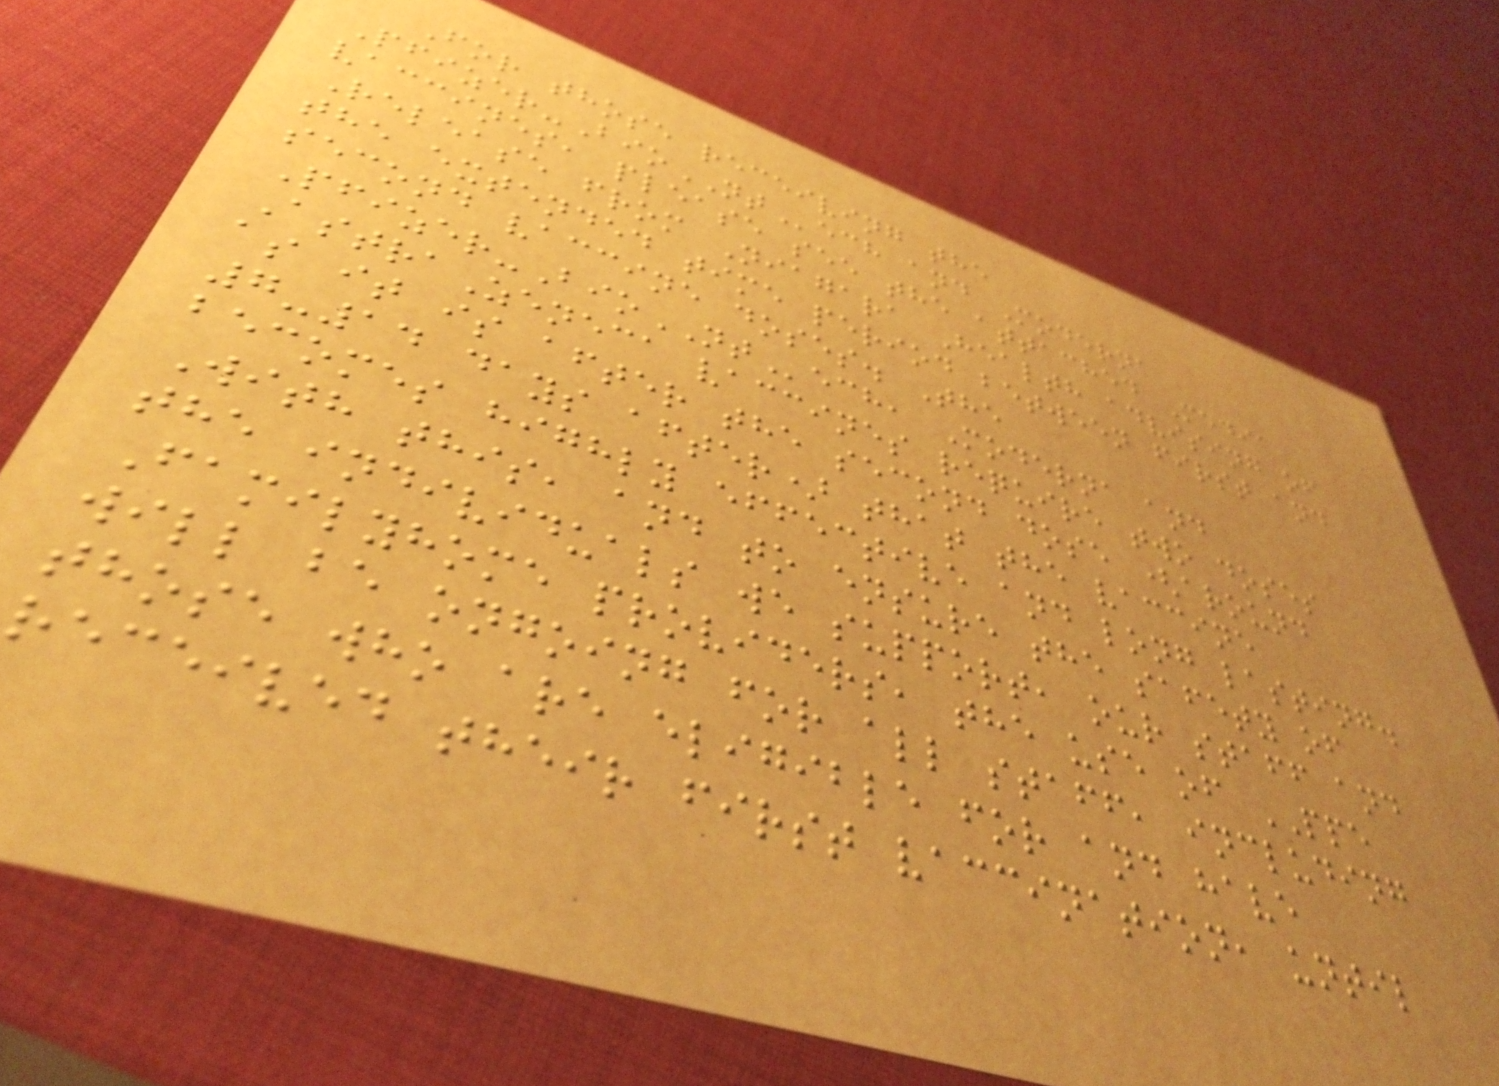For those receiving the
Pfizer-BioNTech and Moderna
vaccines, please see the attached Media
Release from Niagara Health advising of
the extended time period between first and
second vaccine doses. The
Pfizer-BioNTech, Moderna and
AstraZeneca vaccines require two doses
as it is after the second dose (around
7-14 days after) that the vaccine
becomes highly effective and long lasting.
With this, and to ensure the safety of
the individuals we support, our staff and
Familyhome providers, the use of PPE
will be ongoing for all staff, including
those who are eligible for and have
received their first vaccination, until
